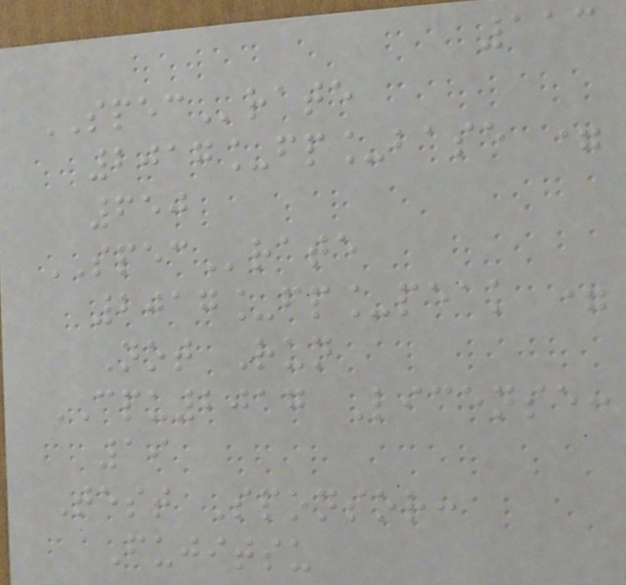113
SPECrate
2017_fp_base =
650
SPECrate
2017_fp_peak =
Not Run
CPU2017 License:
19
Test Sponsor:
Fujitsu
